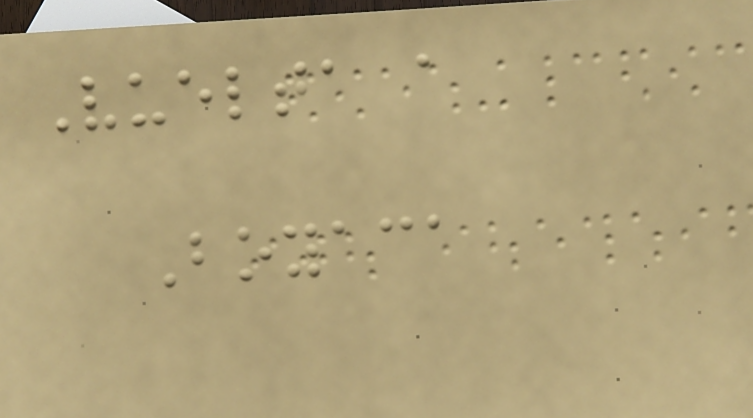Vuelta a
Boyaca
